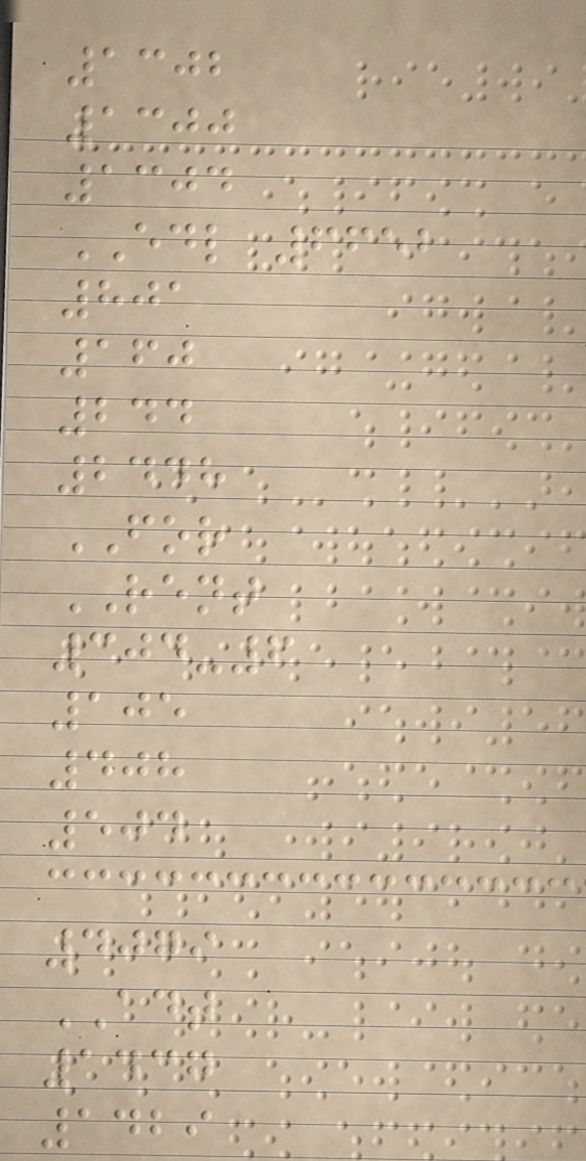1302
1300
1304
EDL 6652
801
160
244
2448
FOR
RENT
304-6
105
408
504
4079
ADT
1437
1429
